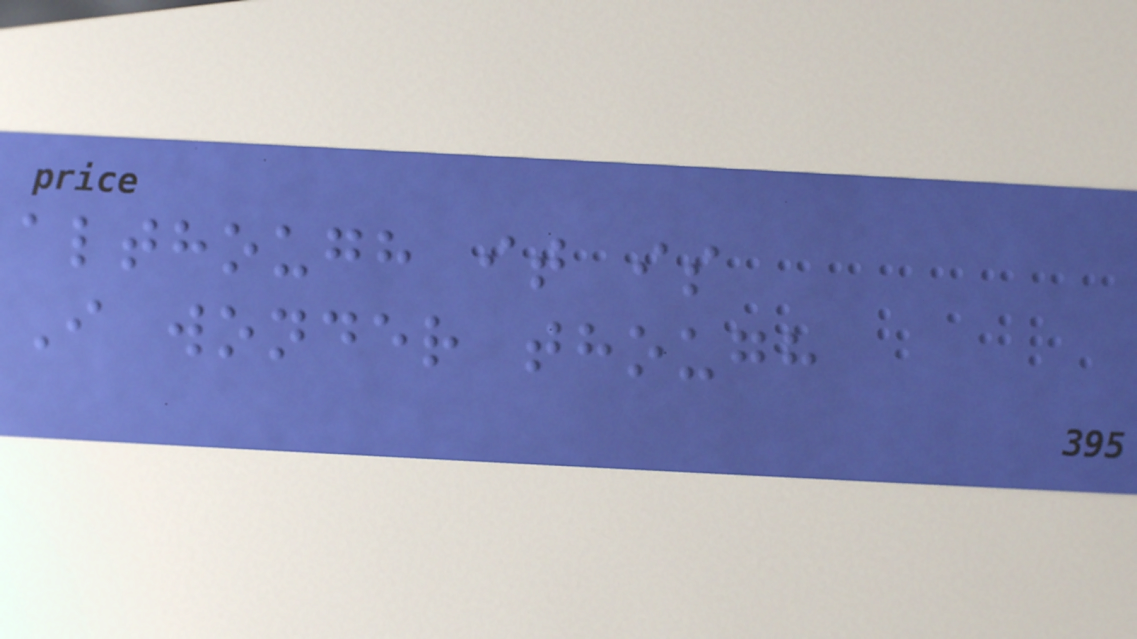although it is
I wonder though
